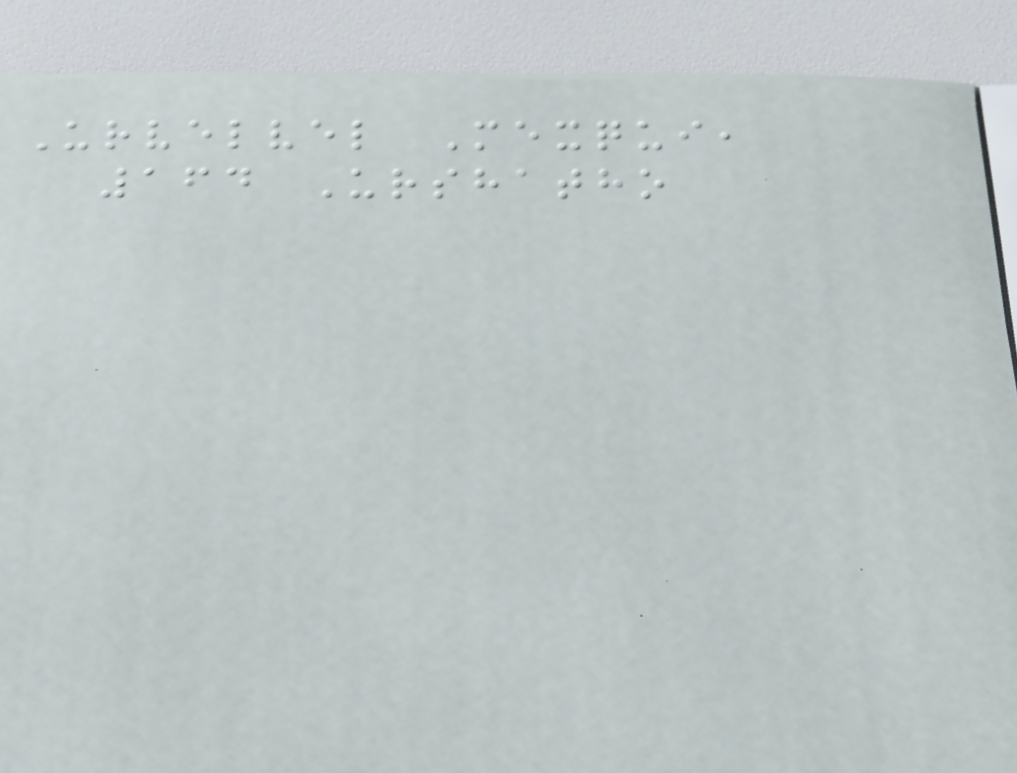Urvelvel Mexqui,
164 Urshatho
